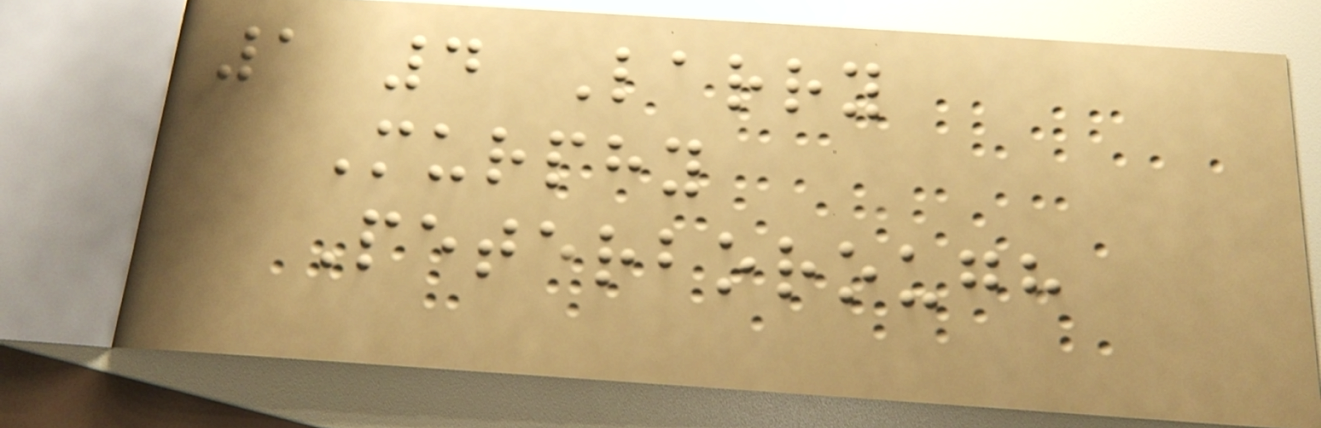1 4 Larry
Murphy
Peterborough
